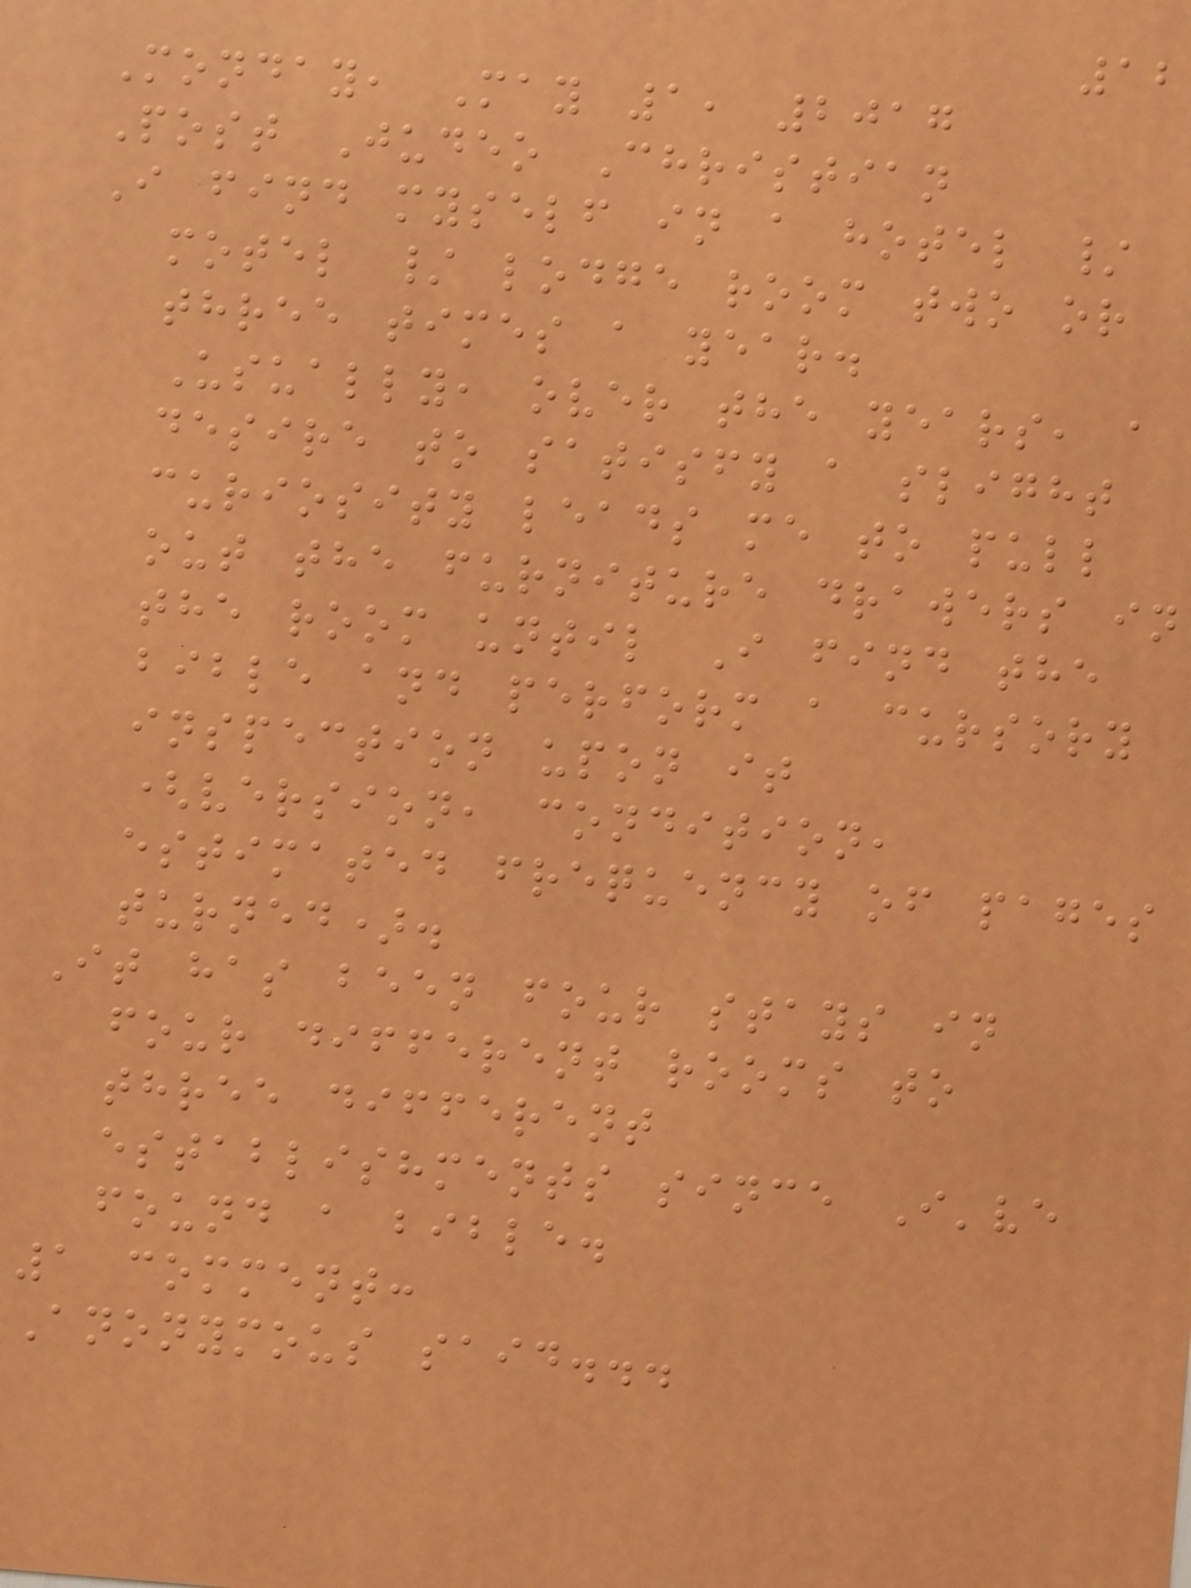Monday, May 1, 2017
Post Judeo Christian
I find myself in a hotel /
motel / lodge room two or
three times a year.
Usually, over the years, a
desire to satisfy a slight
curiosity leads me to pull
out the furniture drawers in
the room until I find the
bible and perform a cursory
inspection upon it
(version, condition,
estimated frequency of pages
turned).
It has been four stays in
four different rooms to
three different
establishments since I've
found a bible.
1 comment:
Anonymous said...
